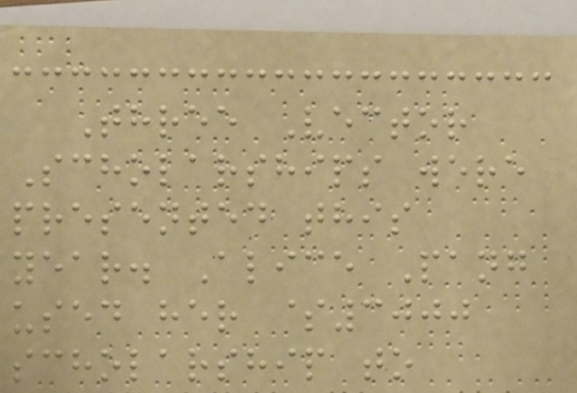Three Vector
Scholarships were
presented this
year. Alice Pang
used her $3000
scholarship to
